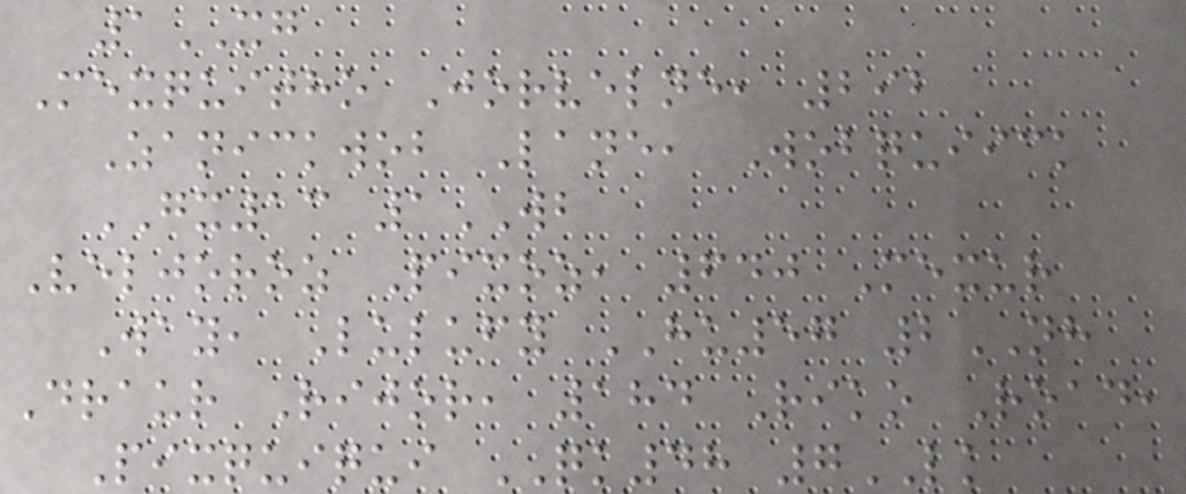1XG
Mexquitho Jorvelne, 292
Zanickwob Lane, Wobquiick
GX13 1WB
Veljoroz Pixoz, 640 Mexur
Way, Lulufy HU57 2NH
Draur Rijor, 184 Riko Road,
Pixquiqui QK48 7LK
